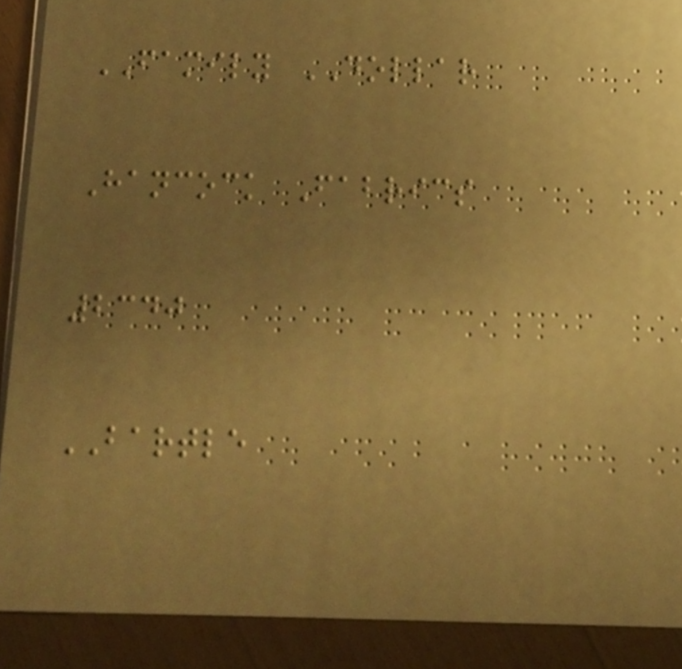FAMILY DOLLAR
Hancock Fabrics
2340
BARTLE
